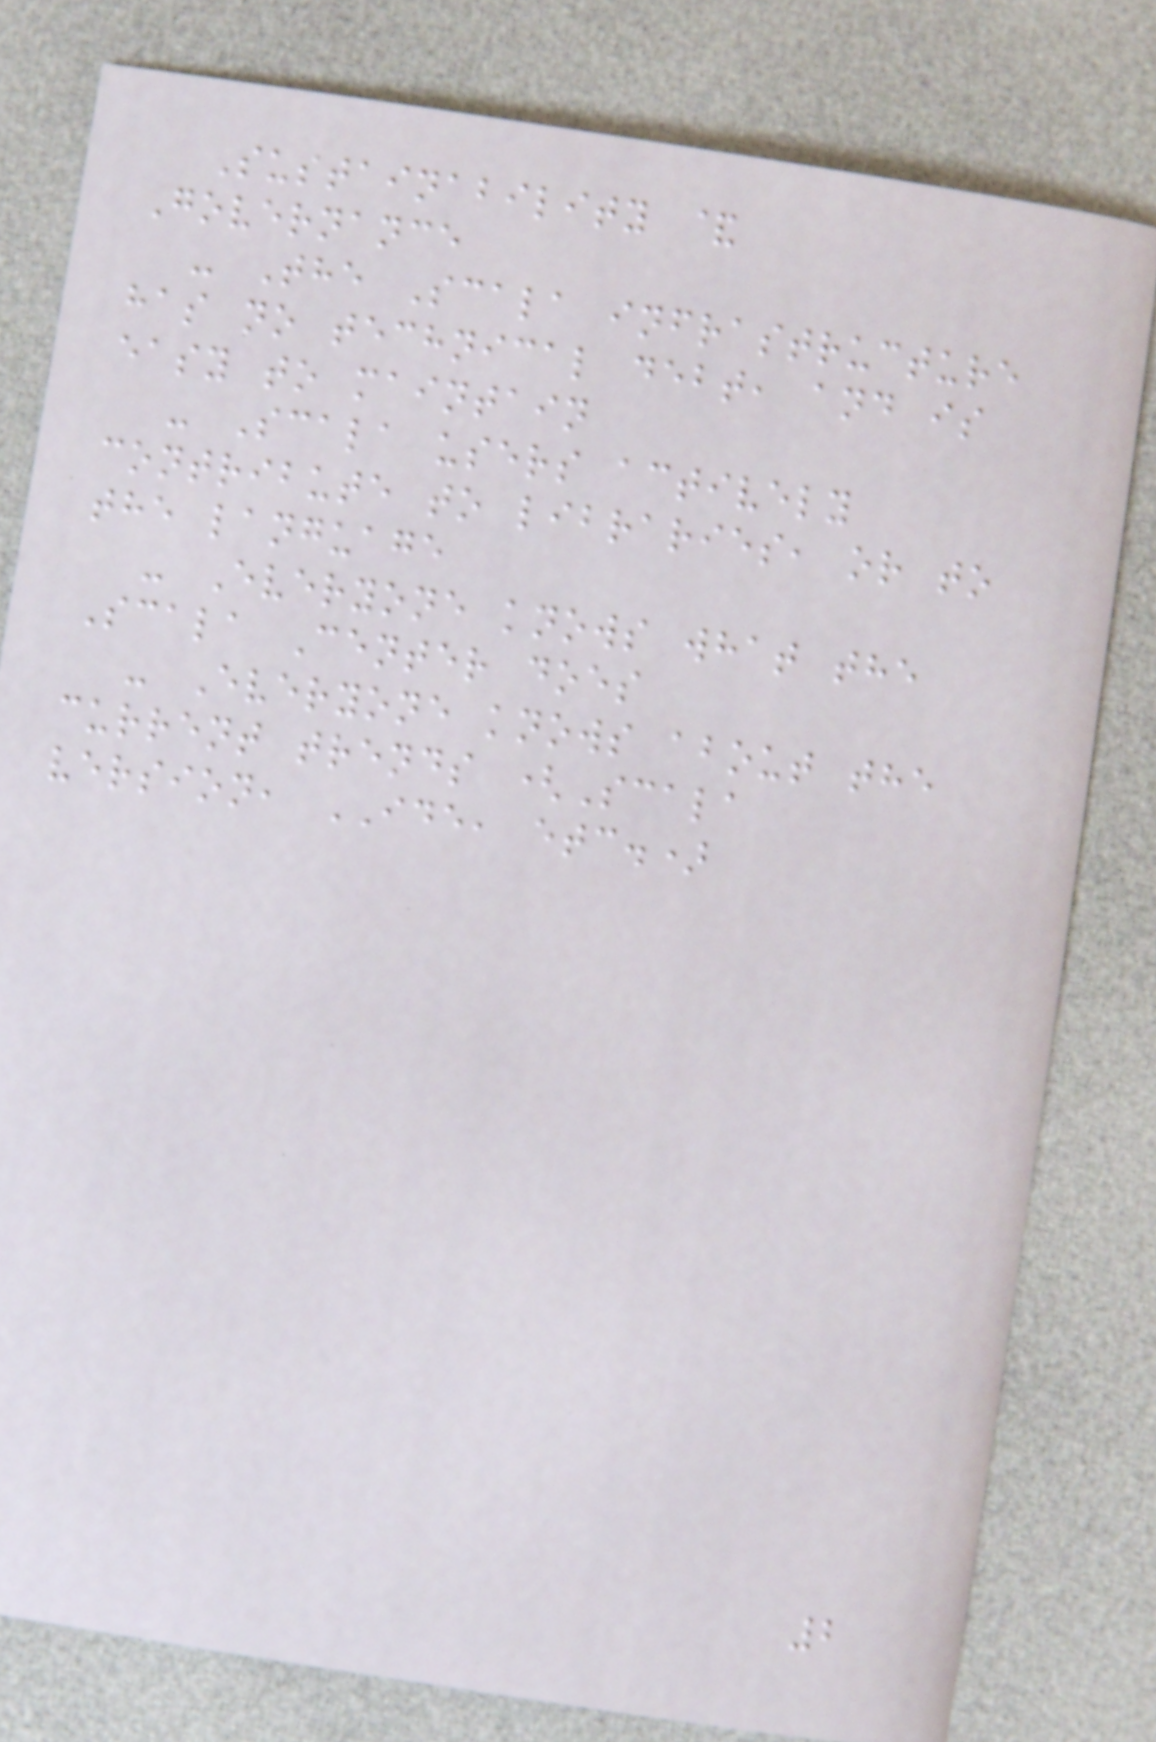Sustainability &
Governance
- The Scala infrastructure
has no technical debt, and is
easy to maintain
- Scala users actively
contribute to libraries, or to
the language
- Everyone knows what the
Scala Center does
- Everyone knows about the
current trends (Scala
version, IDE, etc.)
2
